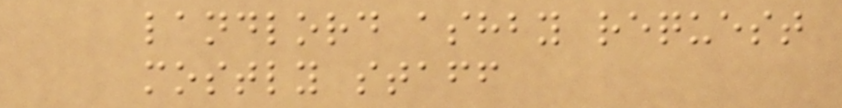landlord ashby request
mostly staff
